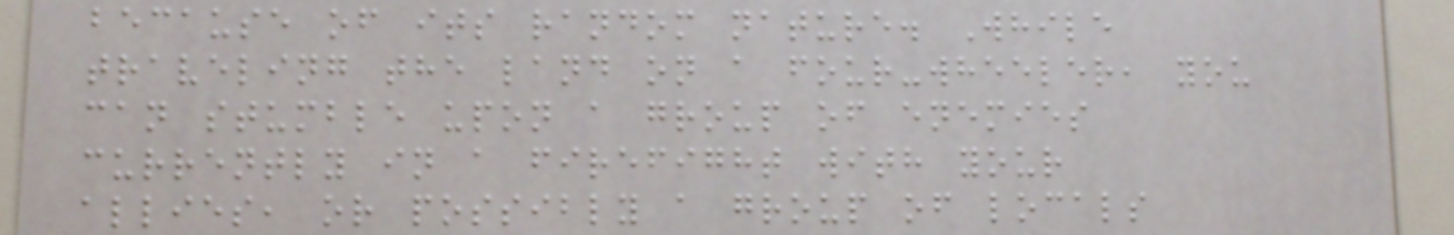because of its random nature. While
traveling the land on a four-wheeler, you
can stumble upon a group of enemies
currently in a firefight with your
allies, or possibly a group of locals
